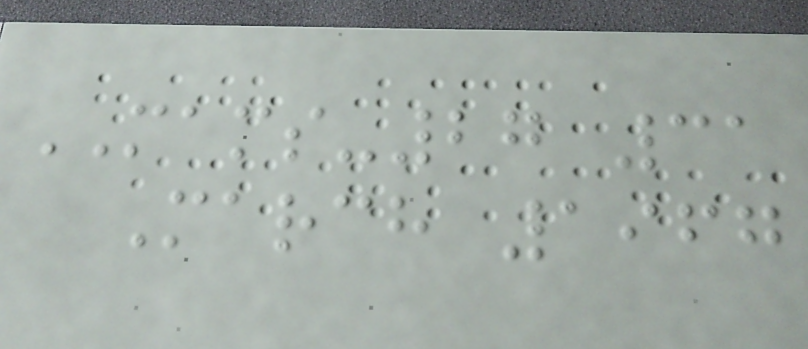MAMS-27 31
March 1967
